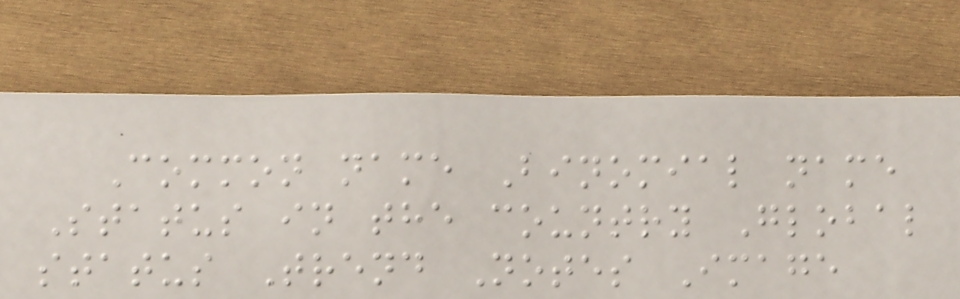Common name Binomial name
Status in the country Global
status Trend Notes Image
